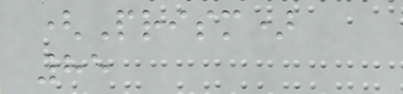(Prism)
85
